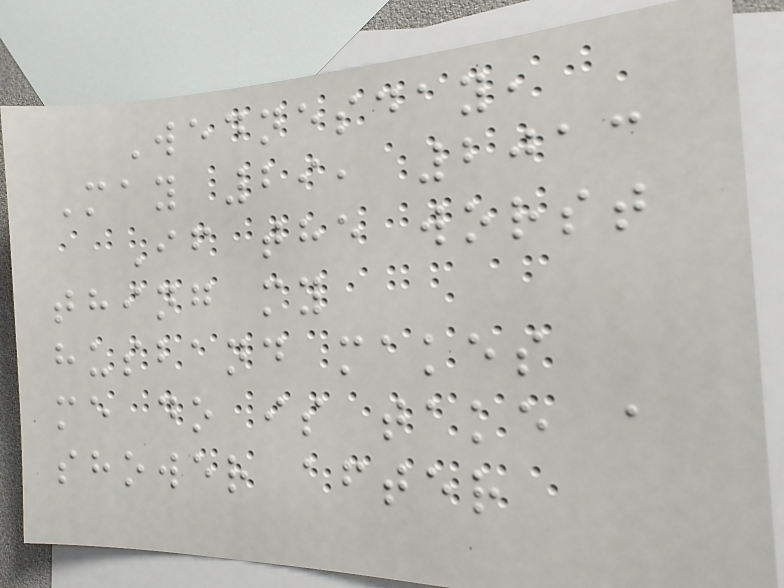Wednesday,
May 29, 2013
If the worst
thing my
husband makes
me do is take a
shower after
